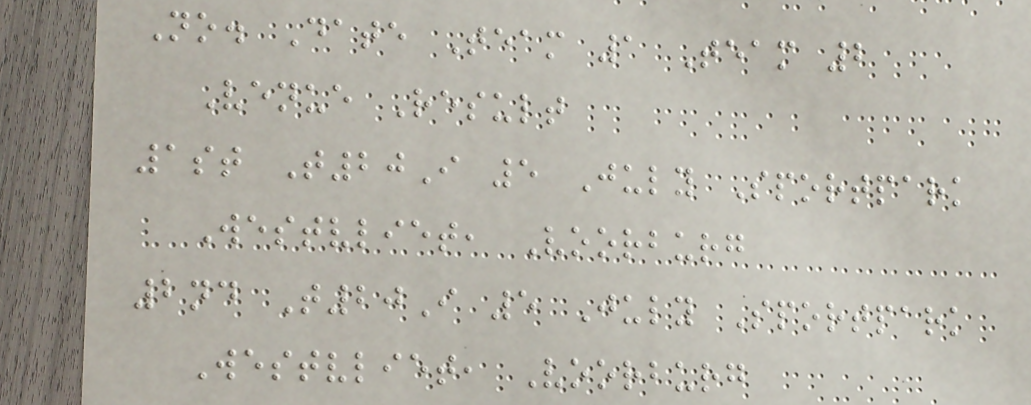No. Date Team 1 Team 2
Venue Result
1st T20I 5 July Sportpark
Westvliet, Voorburg
2nd T20I 5 July Sportpark
Westvliet, Voorburg
